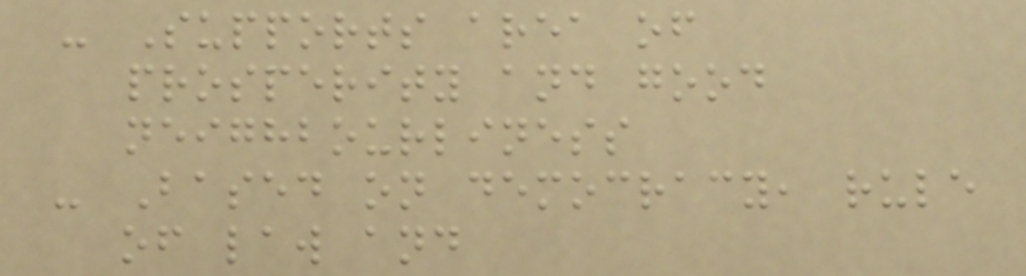- Supports area of
prosperity and good
neighbourliness
- Based on democracy, rule
of law and
